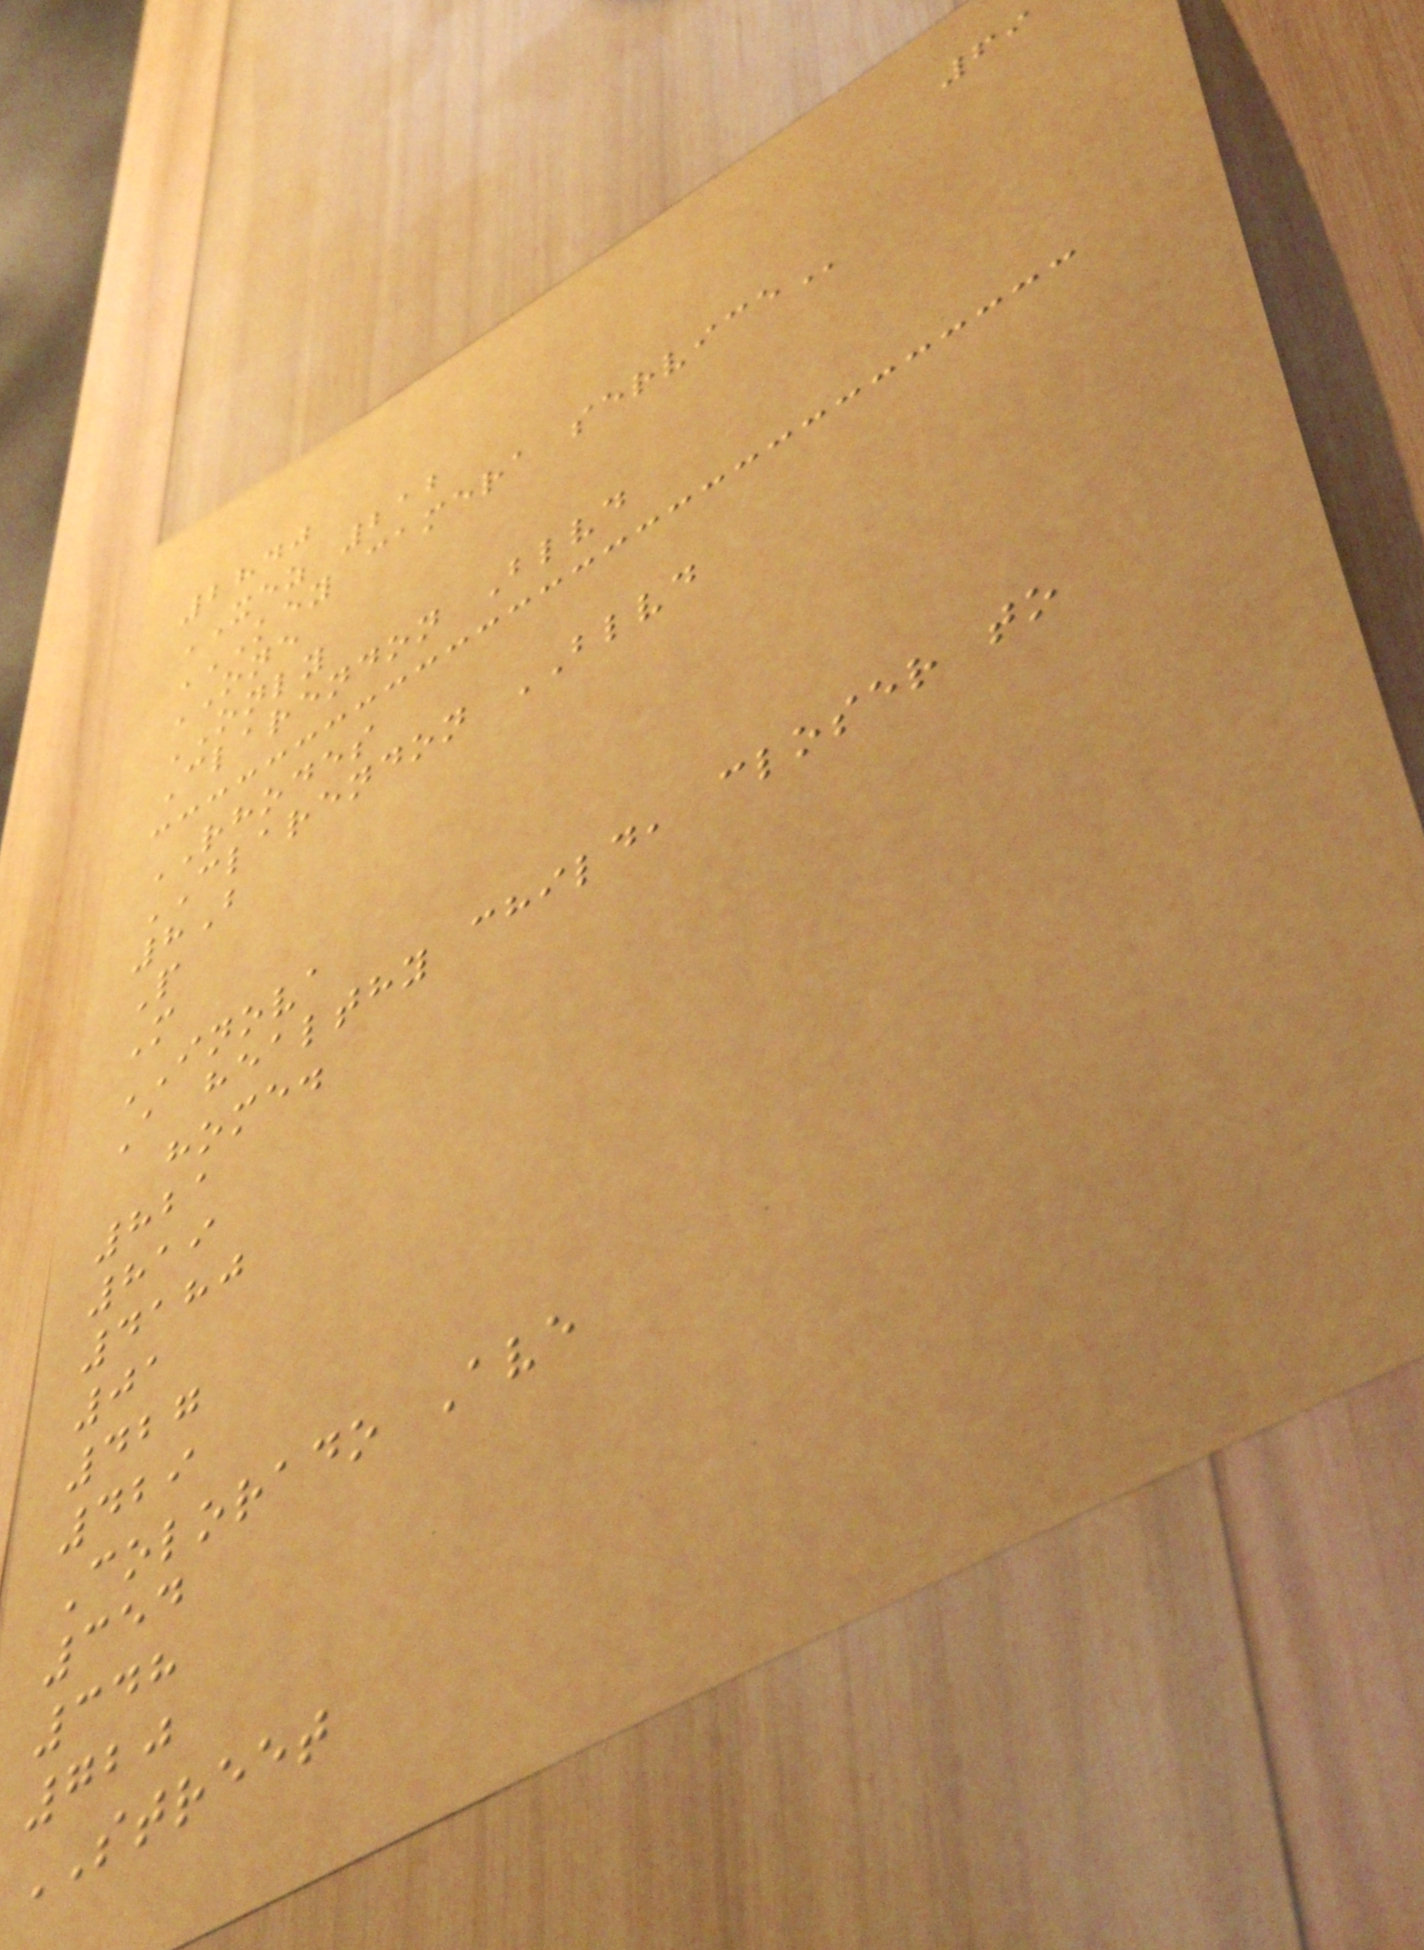69
2840
XEZ 212
KEY CAMERA SERVICE
ONE
ONLY
Clarendon Blvd
RHODES
CLARENDON BLVD
8B
P
M
INOVA
A healthy child, closer to
home.
821
819
4180
01
427
429
Colorado Ave
354
348
720
STREET
